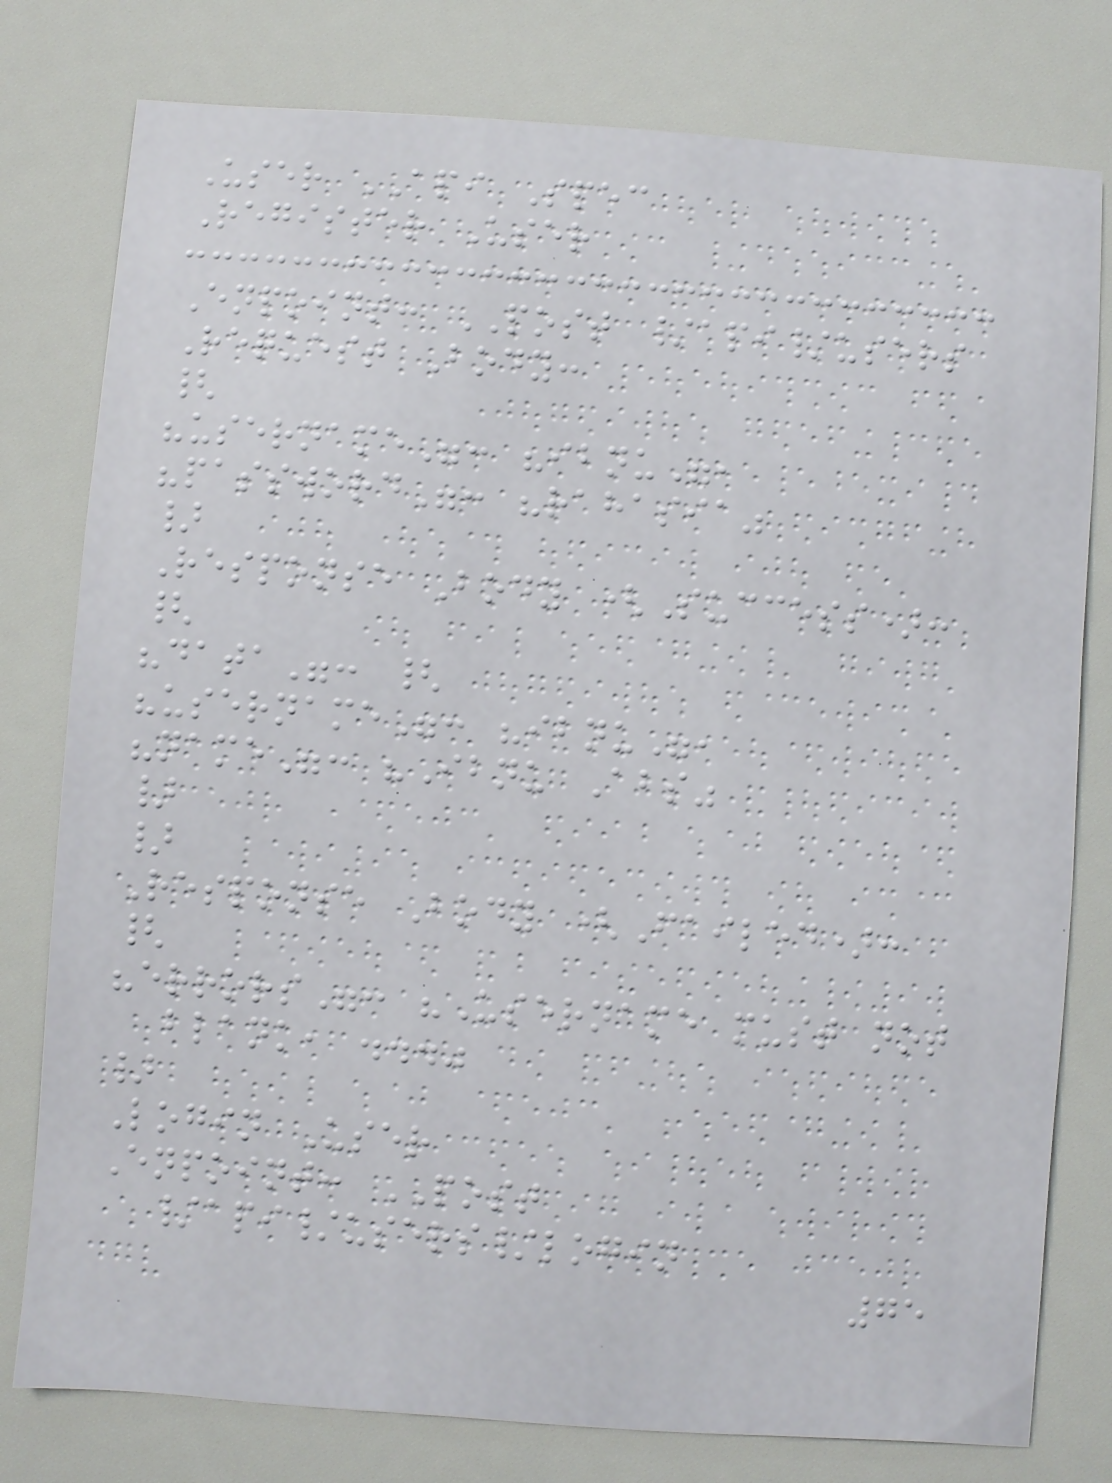User API Spec
Register User
Enpoint: POST /api/users
Request Body:
{
"username": "ibnu",
"password": "rahasia"
}
Response Body (Success):
{
"data": {
"username": "ibnu",
"name": "Ibnu Abs"
}
}
Response Body (Failed):
{
"errors": "Username must not
blank, ..."
}
Login User
Enpoint: POST
/api/users/login
75
